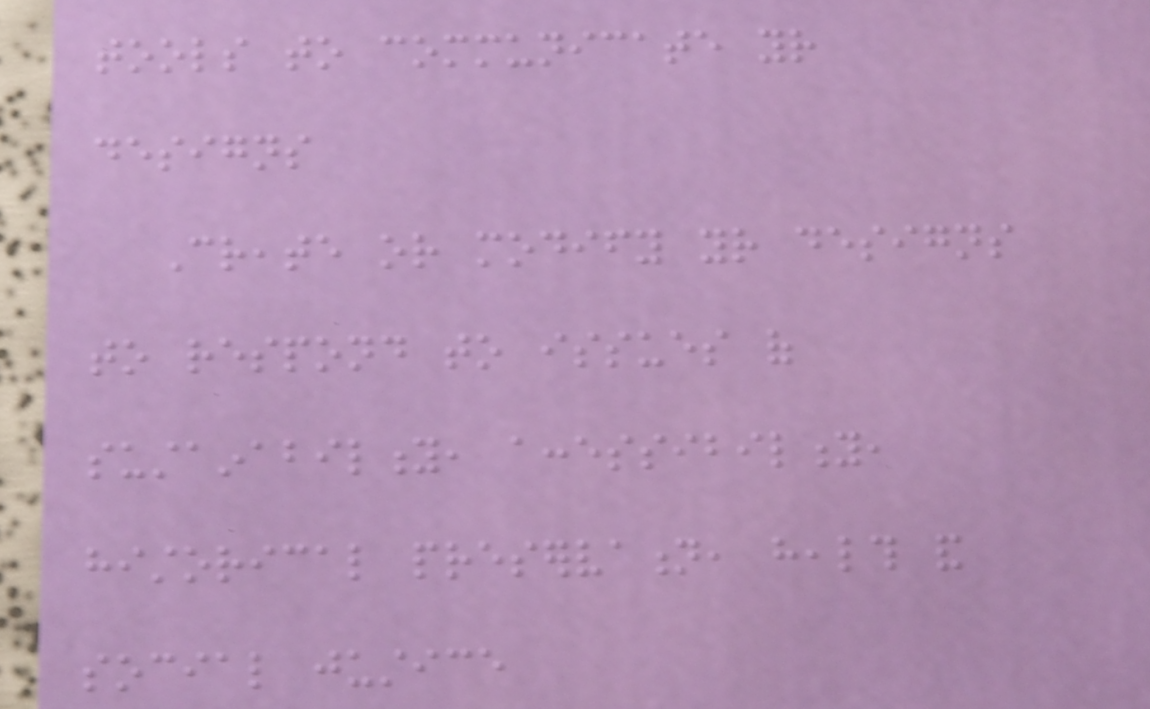tools to communicate your
designs
Create or modify your designs
to respond to issues of
sustainability, accessibility,
historical preservation, health and
social justice
